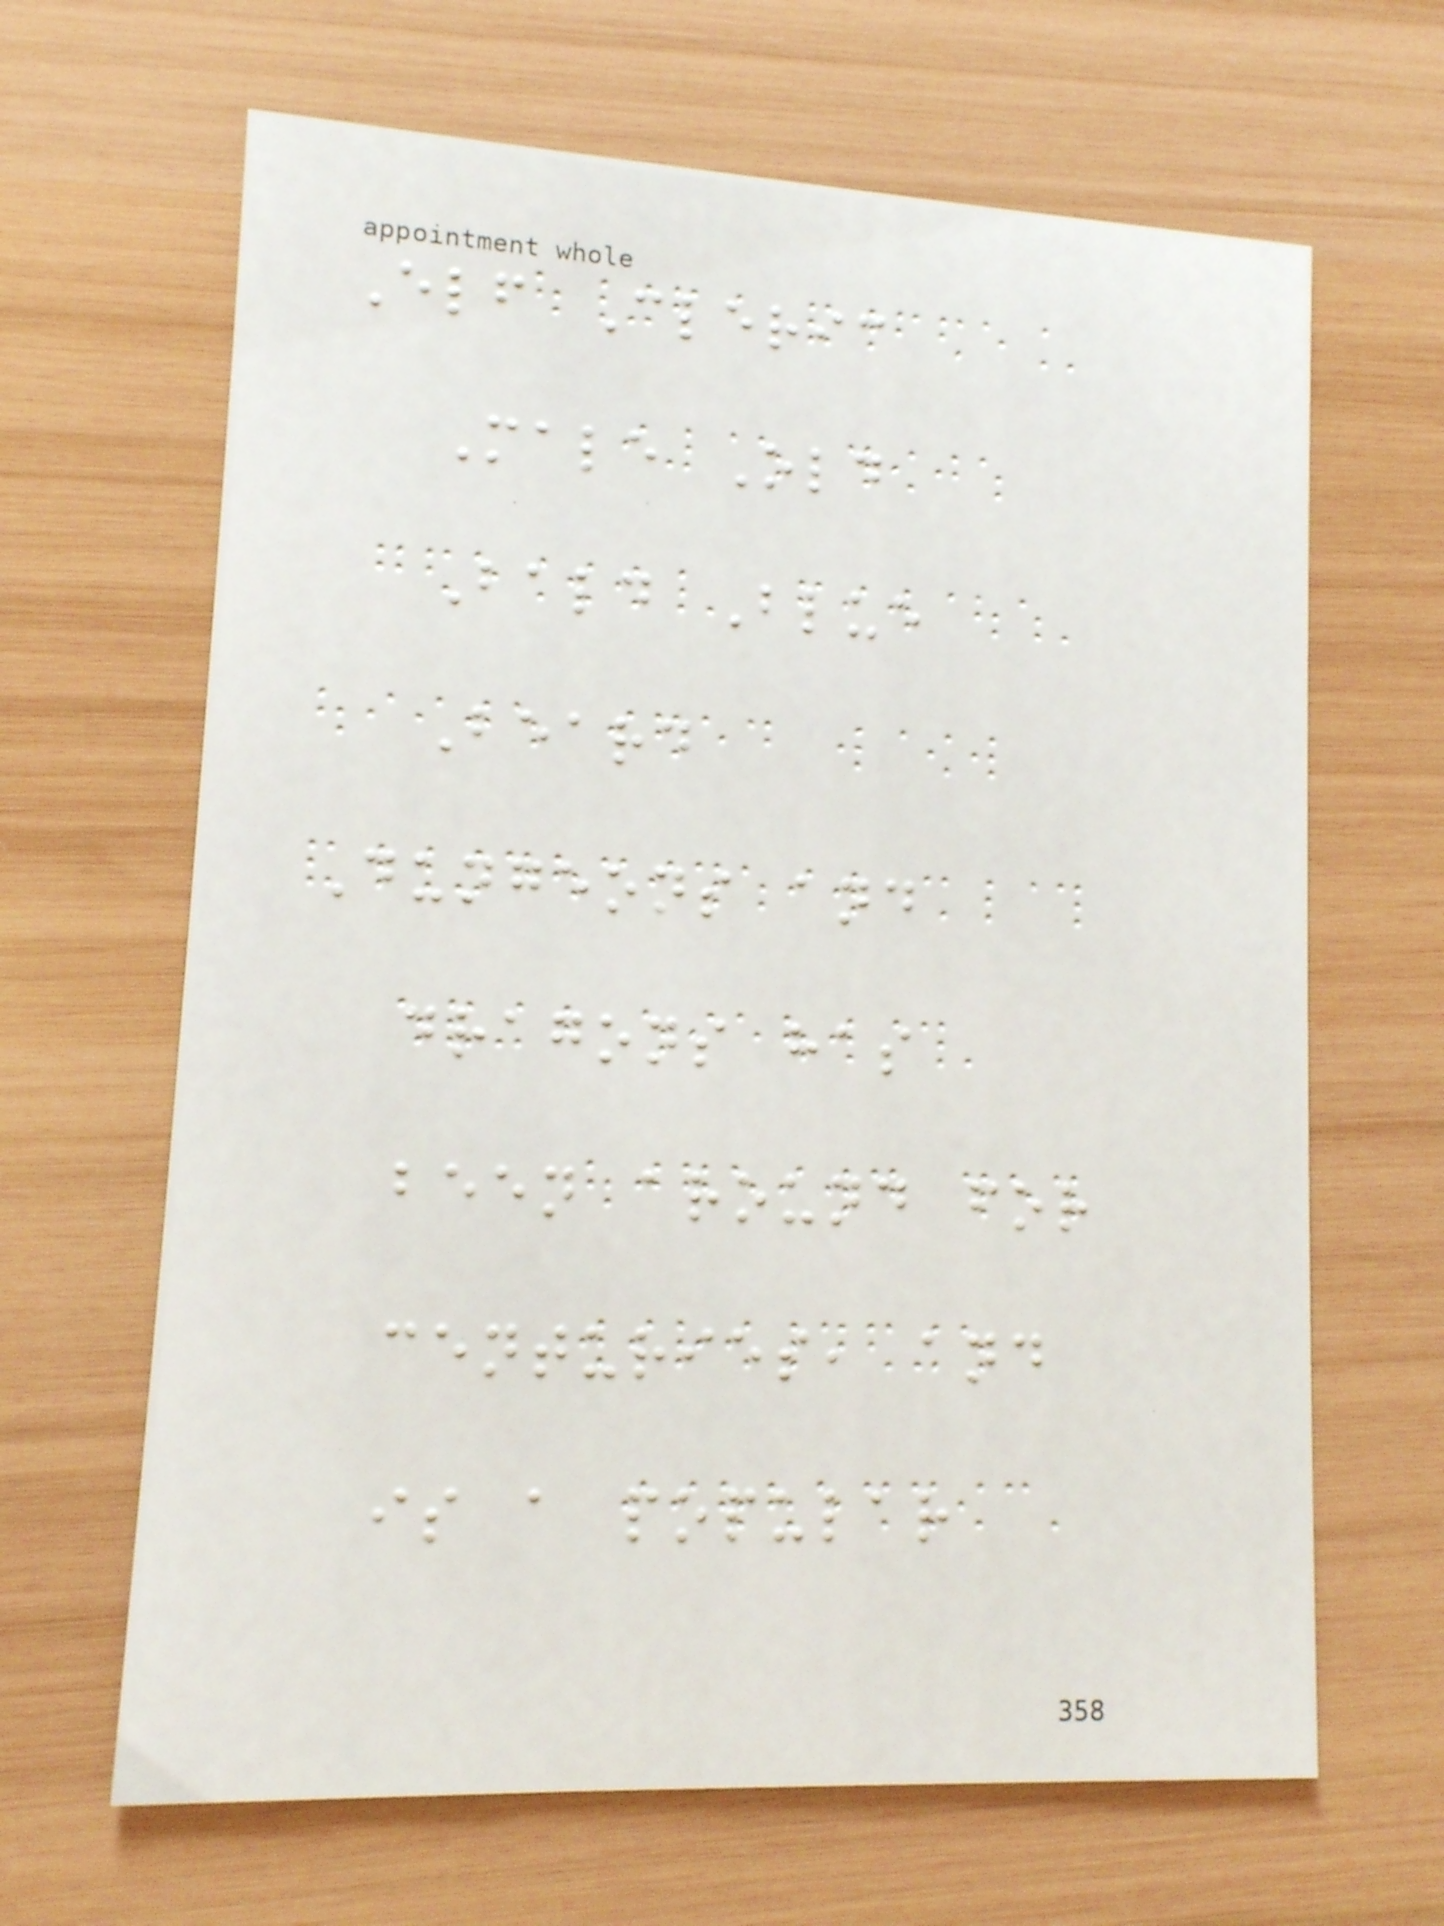Elf Cleric
Male Old
Bald Blue
Beard
Dungeons and
dragons has
been around for
centuries, and
is a popular
